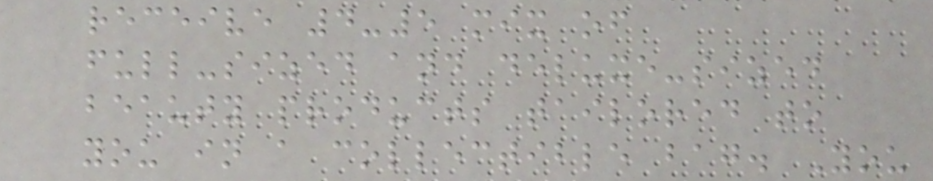receive 4-5 mix of
full-sized and deluxe-sized
beauty products tailored to
you in a collectible bag. You
